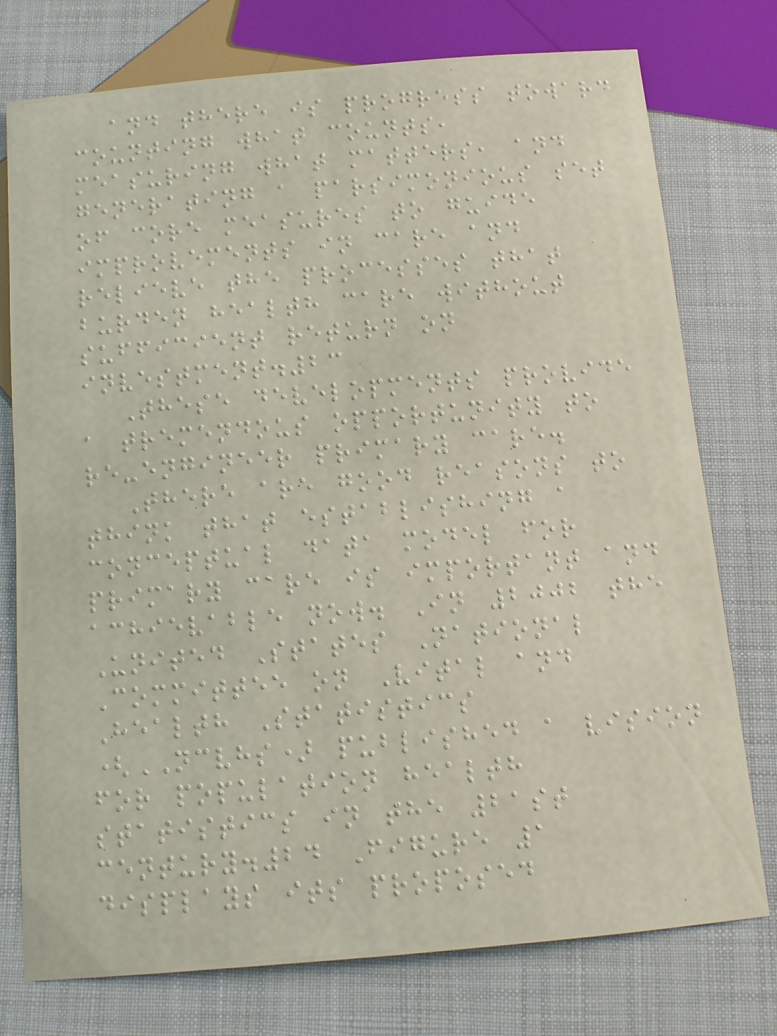and there is progress toward
counting what counts,
measuring what matters, and
generating a parsimonious set
of core measures to guide
improvements in care and
relieve the processes that
burden health care without
sufficient return on
investment.23
These developments provide
a tremendous opportunity to
re-engineer primary care.
There are good reasons to
think that establishing a
conceptual data model for
primary care is important and
achievable now. In 2002 the
United States National
Committee on Vital and
Health Statistics
(NCVHS) published a vision
for population health
statistics in the 21st
century.24 Figure 1
displays its proposed
